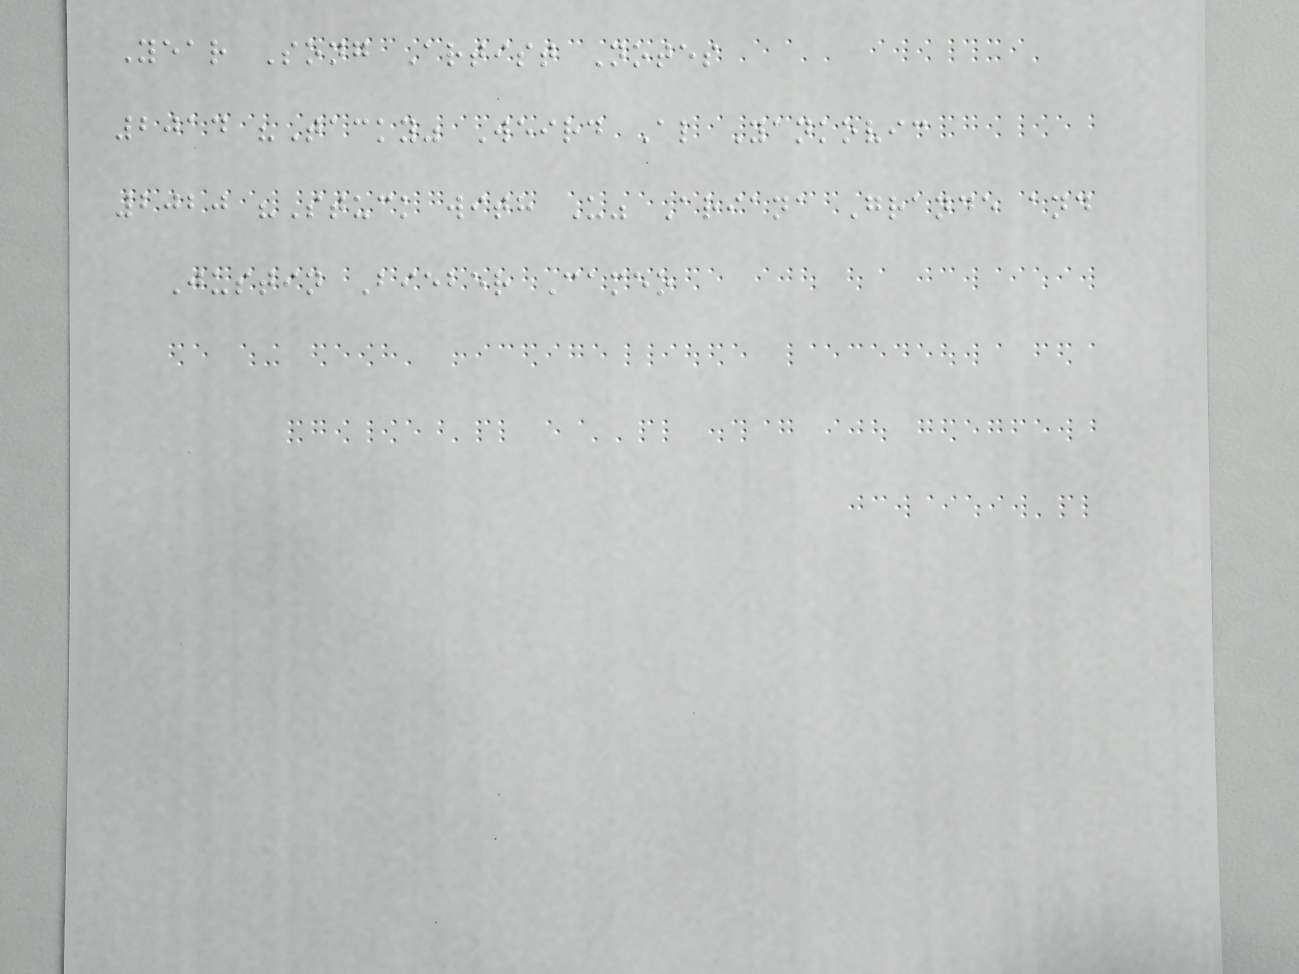Year Song Artist Notes
2014 "Tacky" Weird Al Yankovic
2020 "Stuck with U" Ariana Grande and
Justin Bieber Cameo
